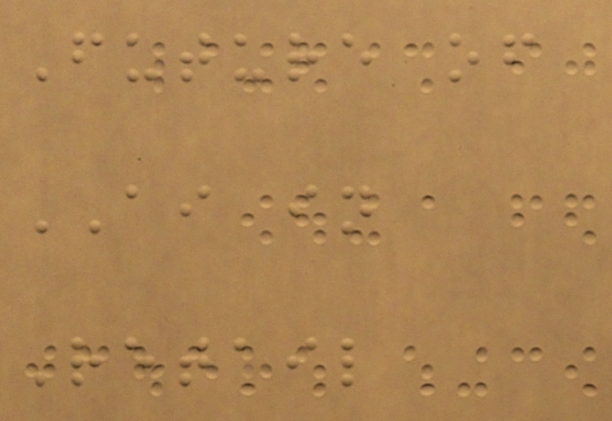Future of
AI in
Retail
